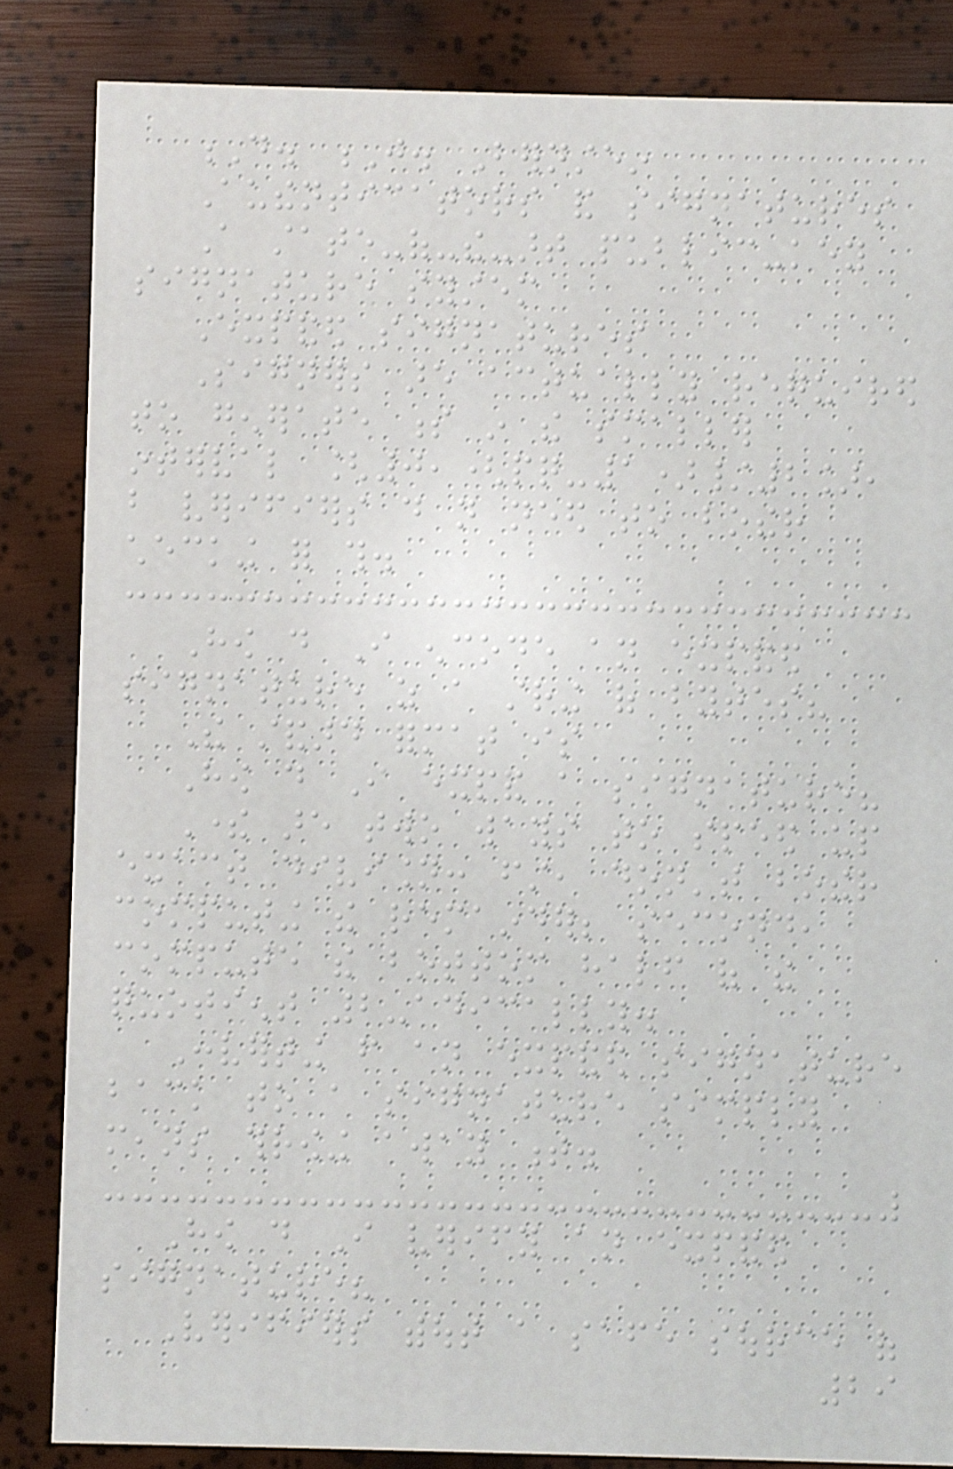D. J. Bernstein
Authenticators and signatures
A state-of-the-art public-key
signature system
Expanded signatures
Signers are actually required
to generate s in the smaller
interval [0,(pq-1)/2],
but verifiers do not need to bother
checking for this.
How do I encode an expanded
signature as a string of bytes?
The standard format is
How do I expand a signature?
There are two ways to speed up
exact division: first, don't bother
computing the remainder; second,
compute the bottom half of the
quotient 2-adically.
Converting from an expanded signature
back to a signature simply
means throwing away t.
How do I verify an expanded
signature?
Verifiers without a safe source of
29
